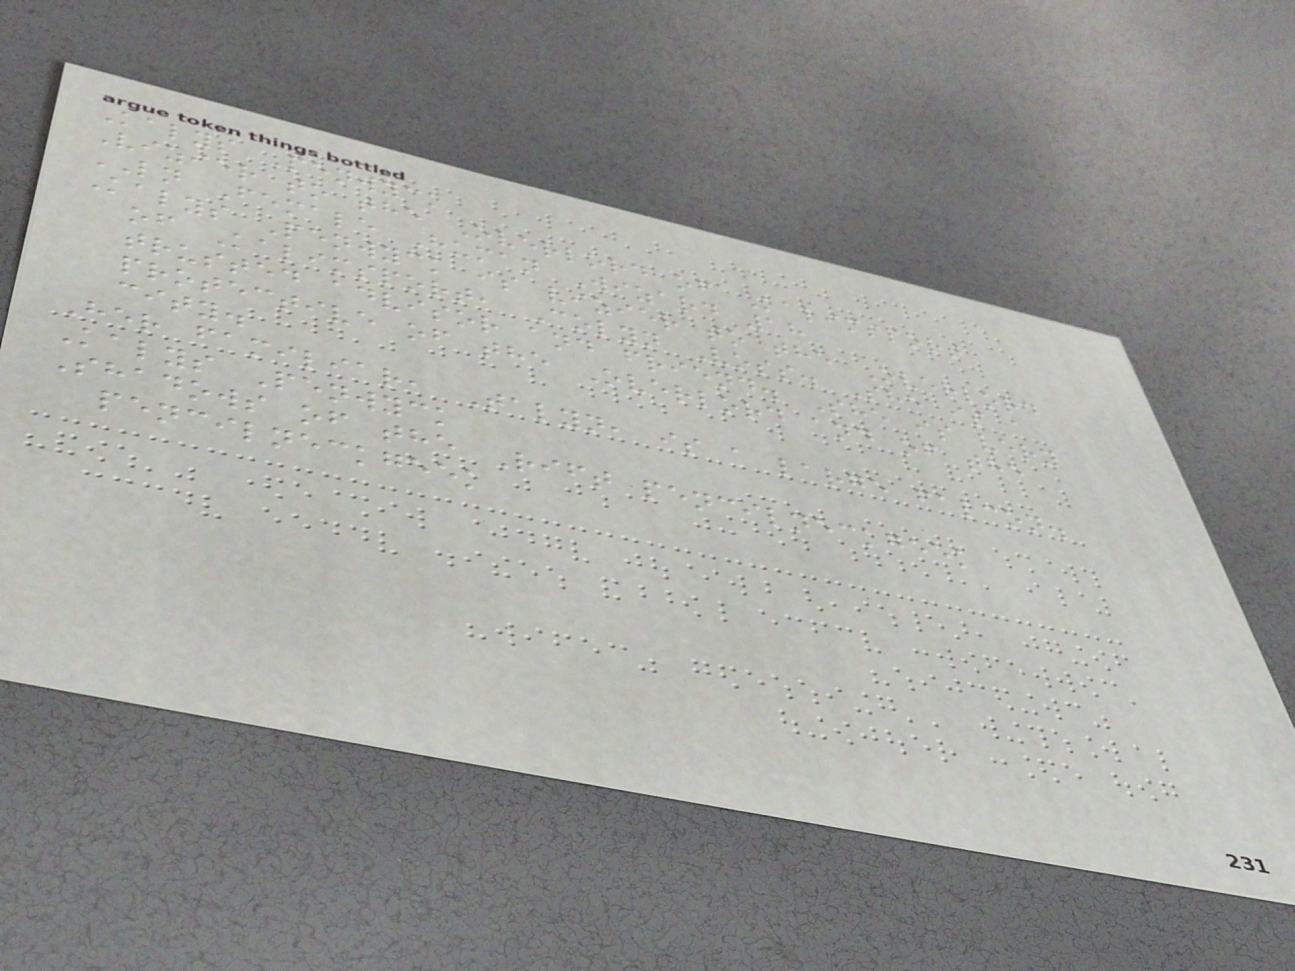Kalys Penwyck
Vizier to the Overlord of Kalimsport
LN Female Human Wizard 18
Kalys Penwyck is vizier to the Overlord
of Kalimsport, Colyn Voss. She is a
trusted advisor and friend. She is very
protective of the Overlord and of the
city.
Her familiar, Talyn, is a large falcon.
Kalys Penwyck
Shadows of the Rift pencilneckgeek
pencilneckgeek
